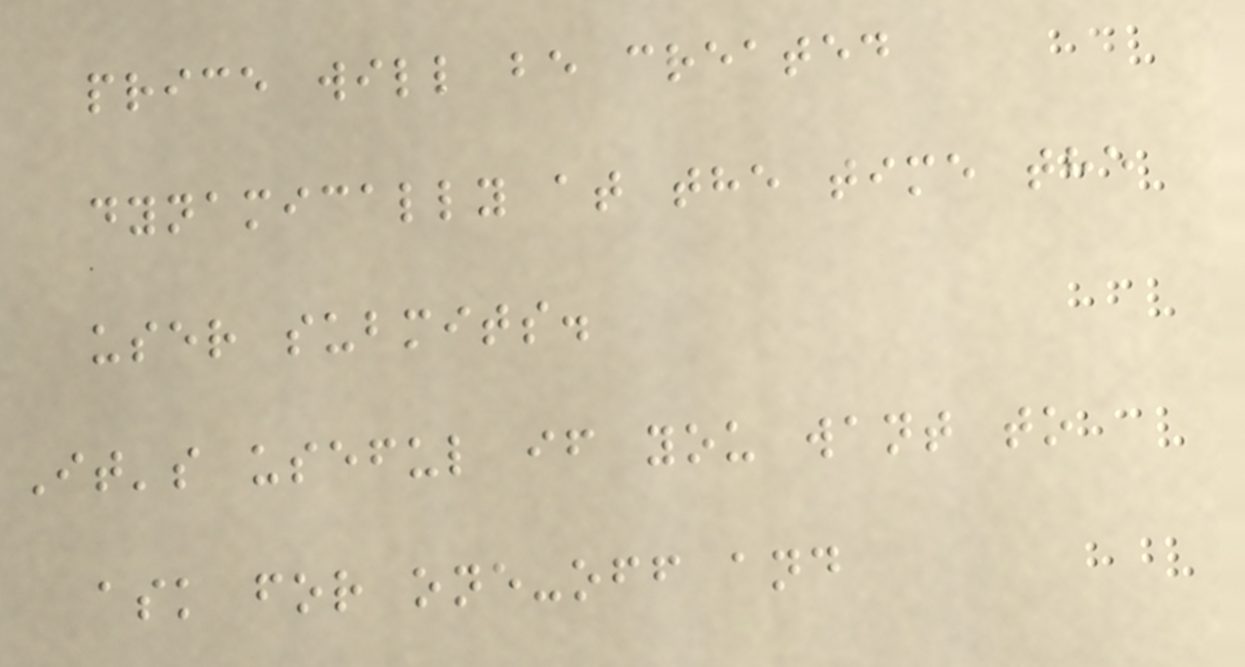price will be created
dynamically at the time the
user submits.
It's useful if you want to
ask for one-off and
